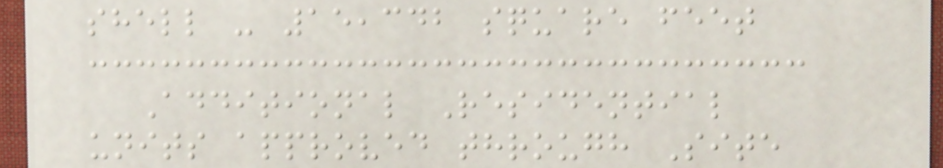shell - 15,342 square feet
Additional Residential
units approved through Site
